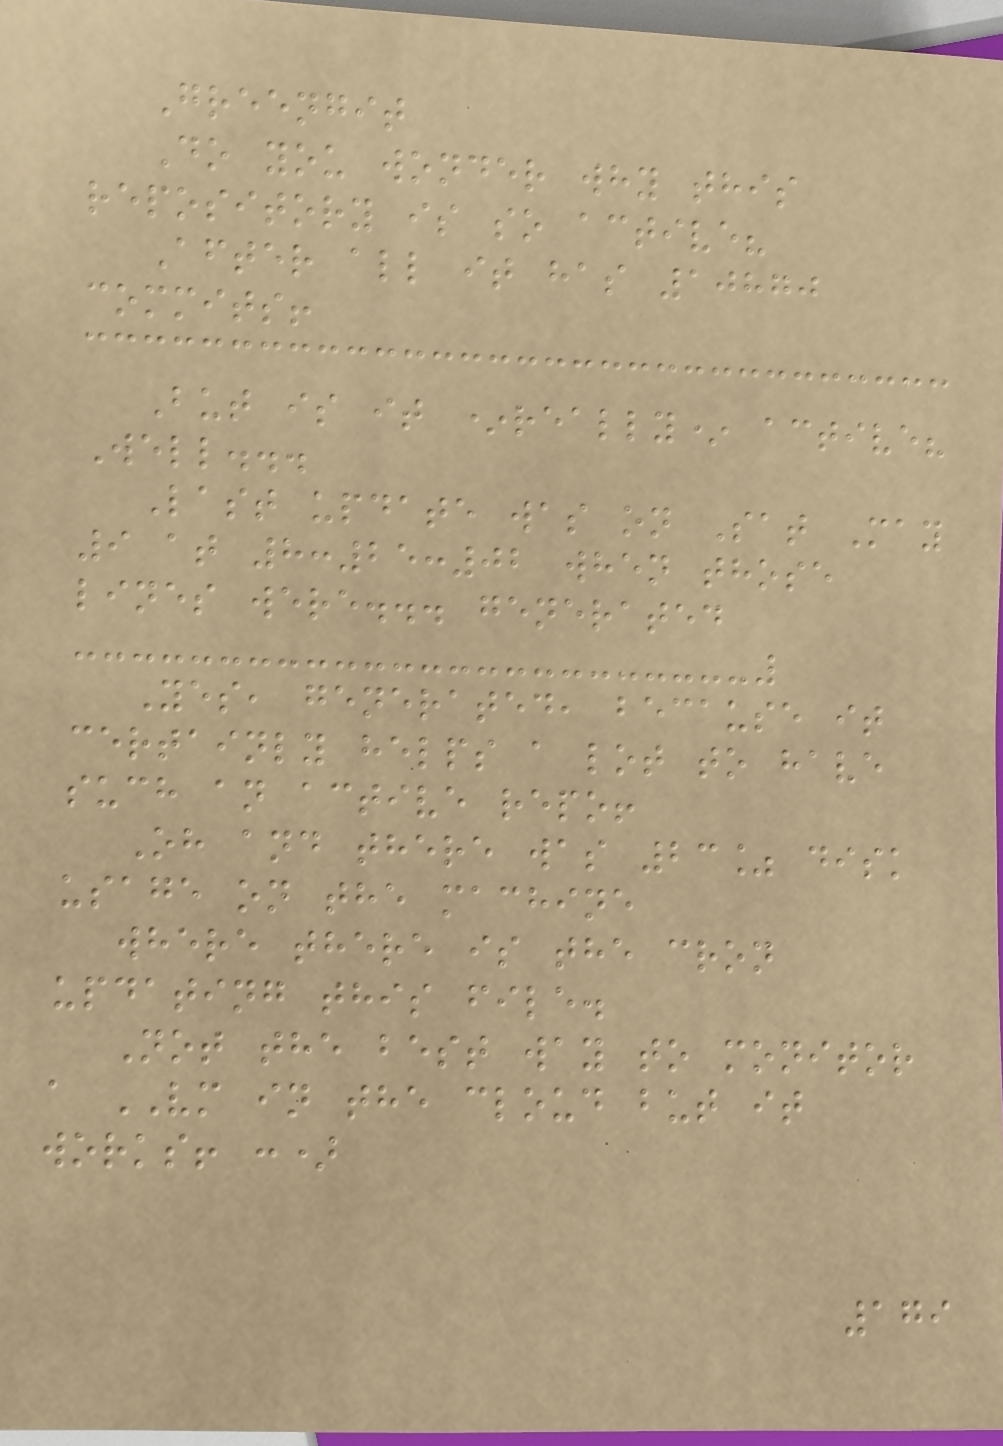Greengit
Do you wonder why this
repository is so active?
After all it has 10870
commits!
But is it *really* active?
Well...
Last update was on Sat May
9 at 8:25:02 when those
lines were... generated
Yes, generated, because it
certainly helps a lot to have
such an active repo!
Oh and there was 23% disk
usage on the machine
where there is the cron
updating this file.
Not the best way to monitor
a VM in the cloud but it
works! :)
179
